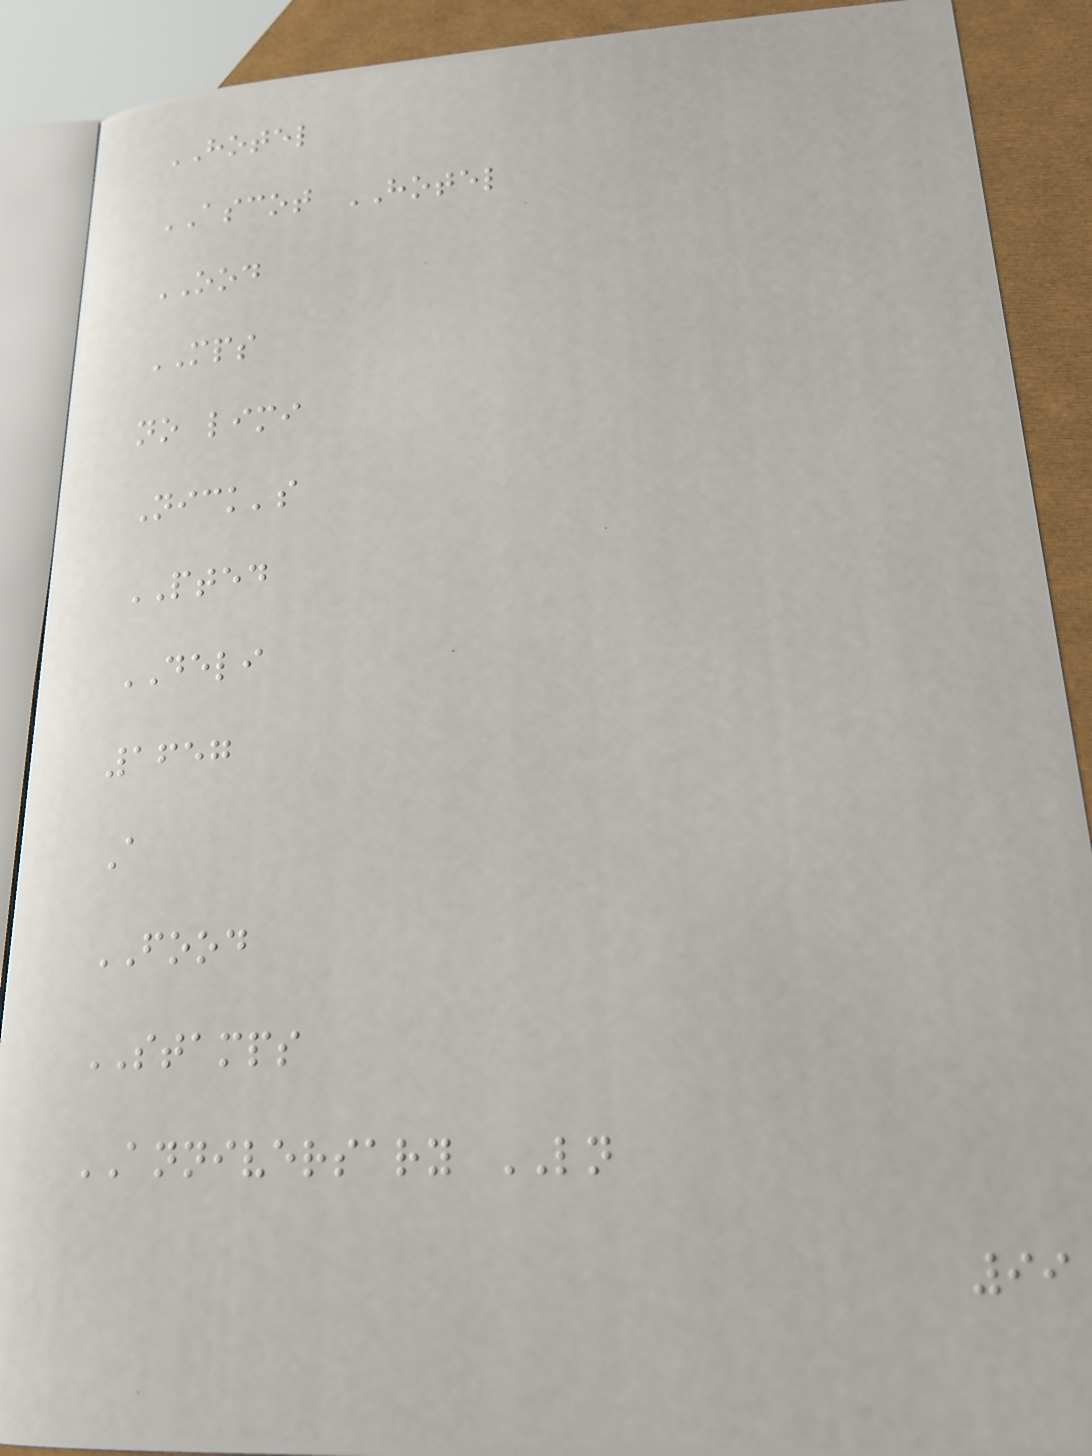HOTEL
ASCOT HOTEL
OOD
MPS
no limi
Nick's
PTED
DELI
1657
A
FOOD
STAMPS
ANNIVERSARY LN
99
